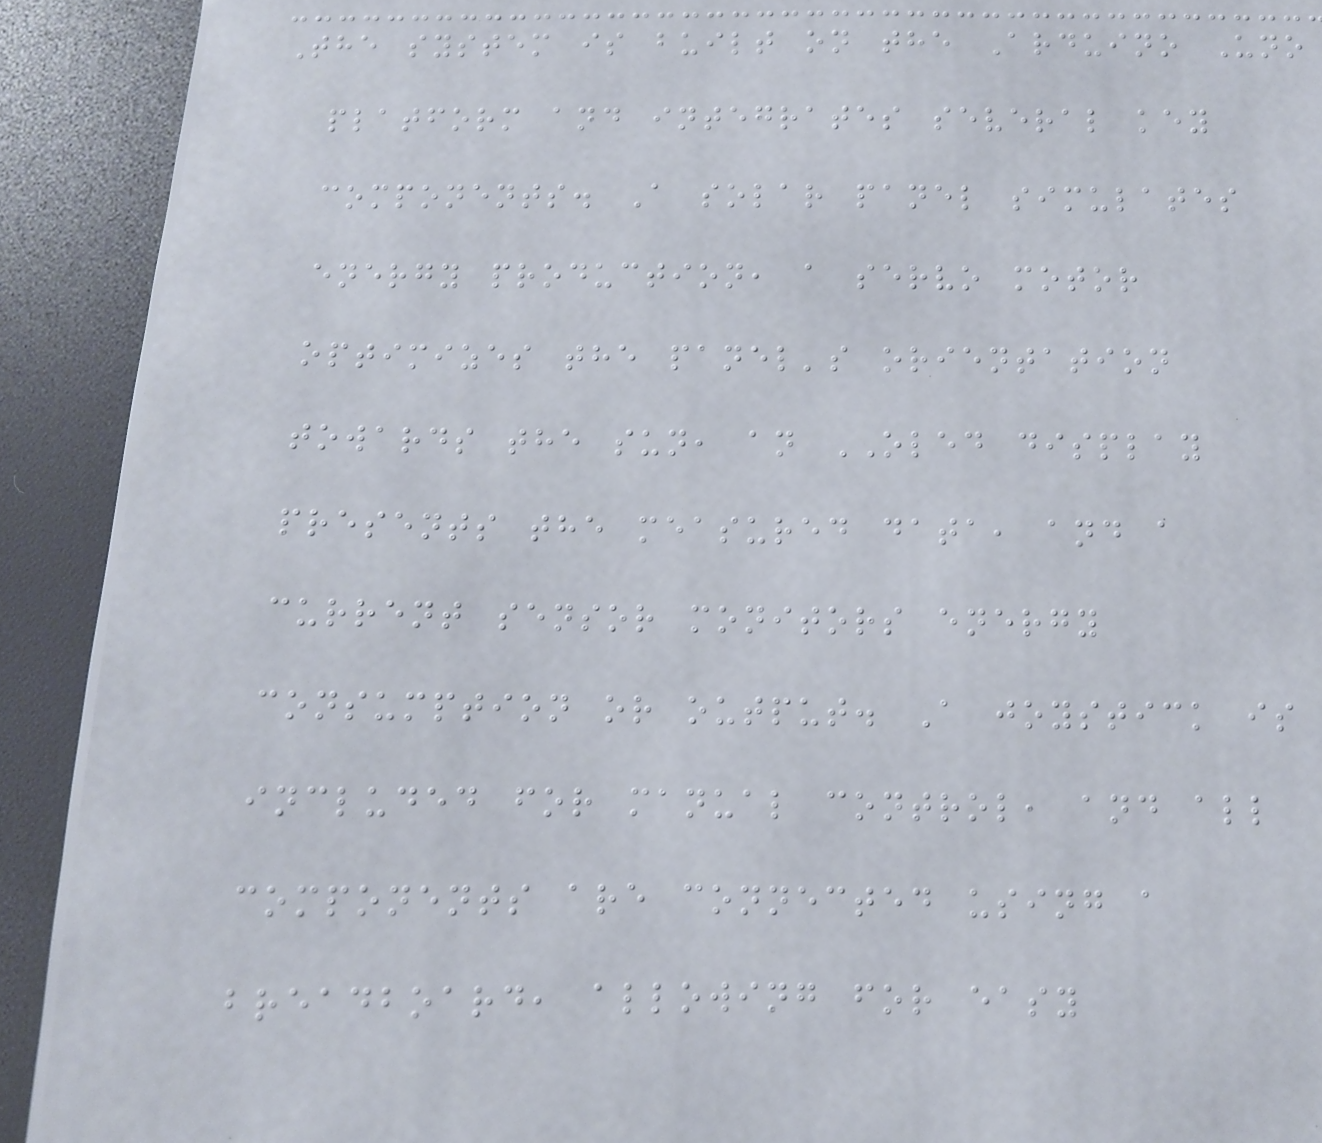The system is built on the Arduino Uno
platform and integrates several key
components. A solar panel simulates
energy production, a servo motor
optimizes the panel's orientation
towards the sun, an OLED display
presents the measured data, and a
current sensor monitors energy
consumption or output. A joystick is
included for manual control, and all
components are connected using a
breadboard, allowing for easy
